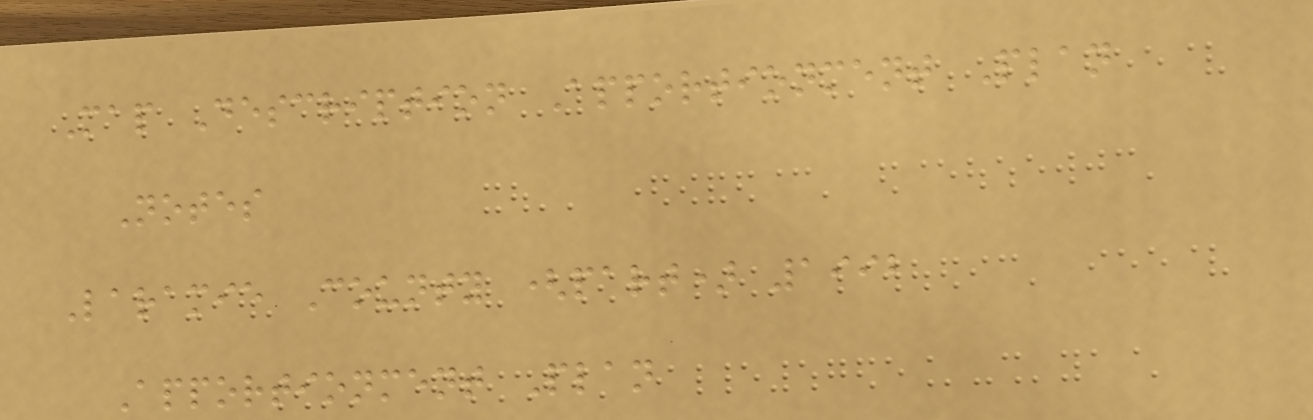Map Description Apportionment Plan
Notes
Laramie County (part) 1992
Apportionment Plan
